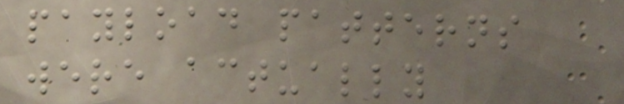payload patterns
were actually
